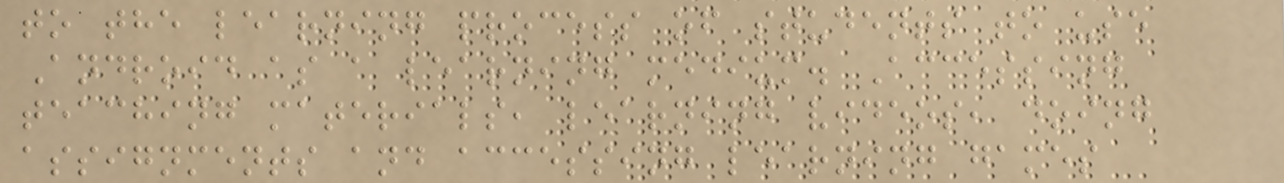to the learning process of students to use
Android as a learning medium. Accessing
teaching materials, learning videos, doing
assignments and accessing learning games
